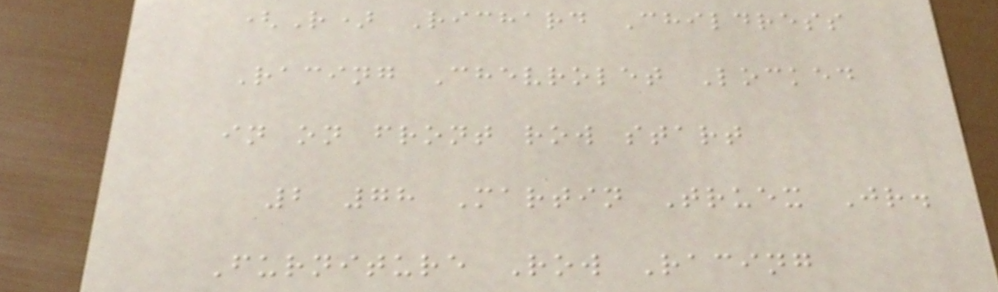(R) Richard Childress
Racing Chevrolet Locked
in on front row start
2 78 Martin Truex Jr.
Furniture Row Racing
